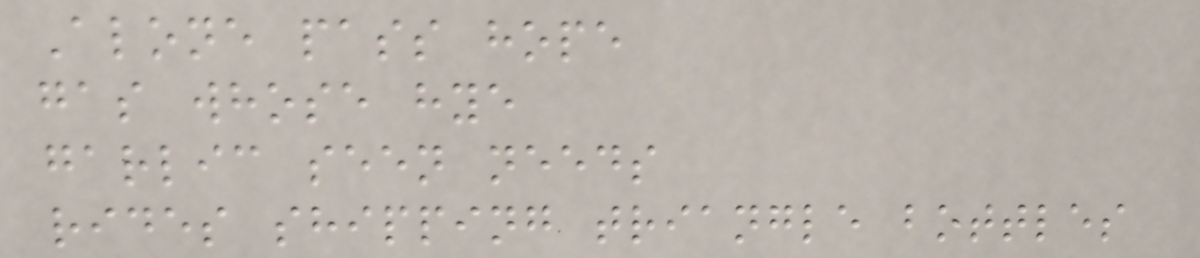Alone pass hope
gas whose hye
garlic seen needs
rides shipping triangle bottles
